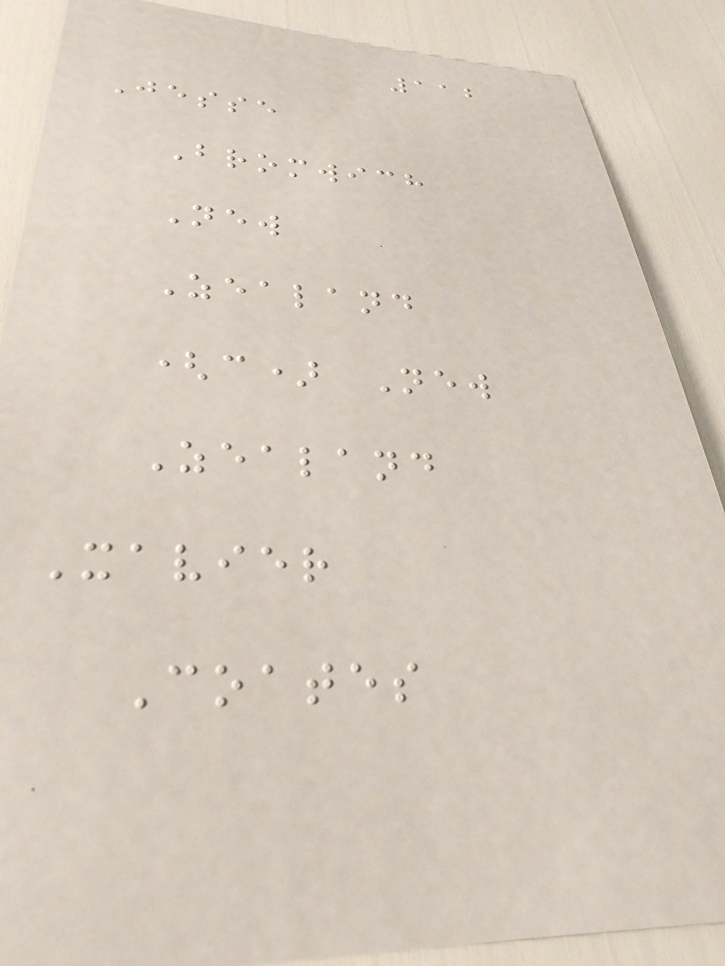112
Jesse
Bromwich
New
Zealand
(c) New
Zealand
Xavier
Coates
